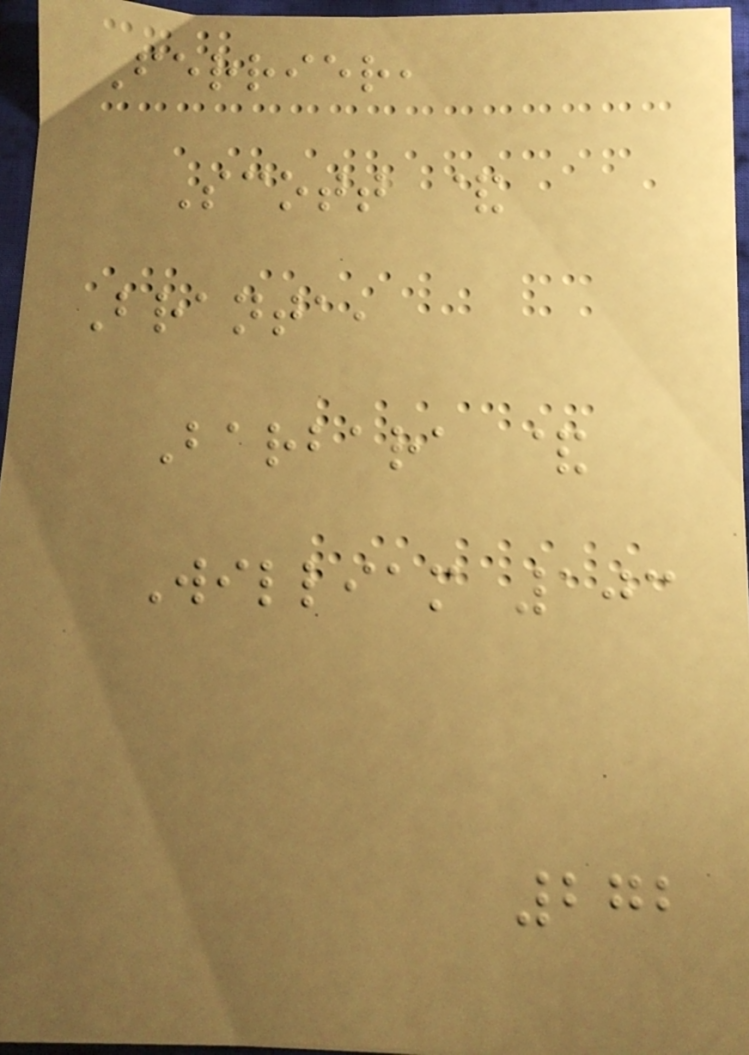Ferrier,
Scott &
Branta,
Barbara &
William 103
272
